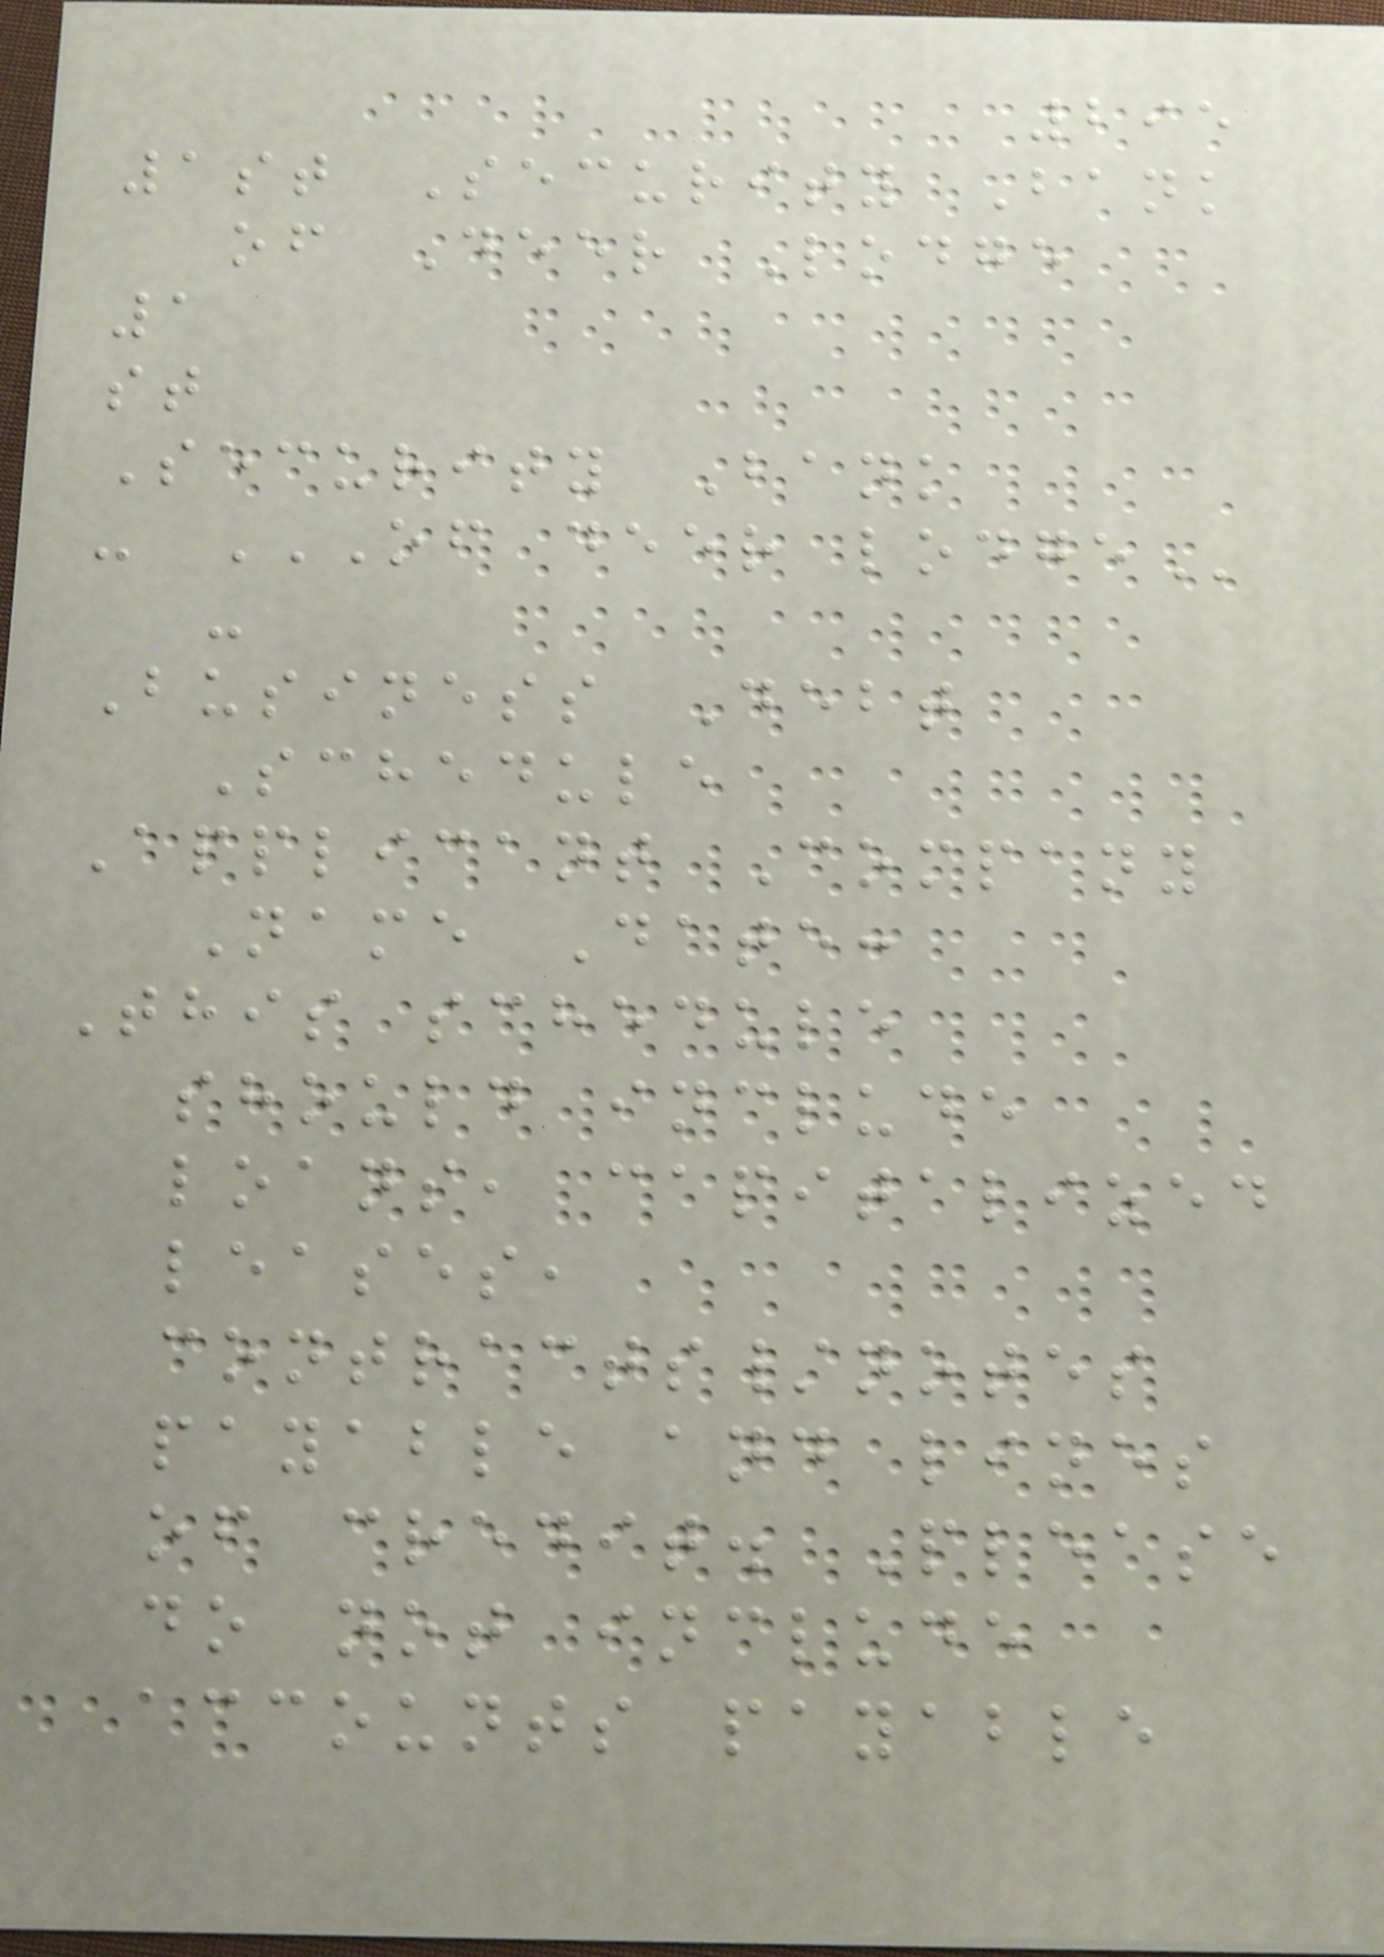295
1st Security Bank
of Deer Lodge
1
st
Security Bank
- OF DEER LODGE
-
Business Debt
Schedule
Applicant Company
Name Date:
This schedule
should include
loans, capitalized
leases,
contracts/notes
payable and lines
of credit. Please
do not include
accounts payable
